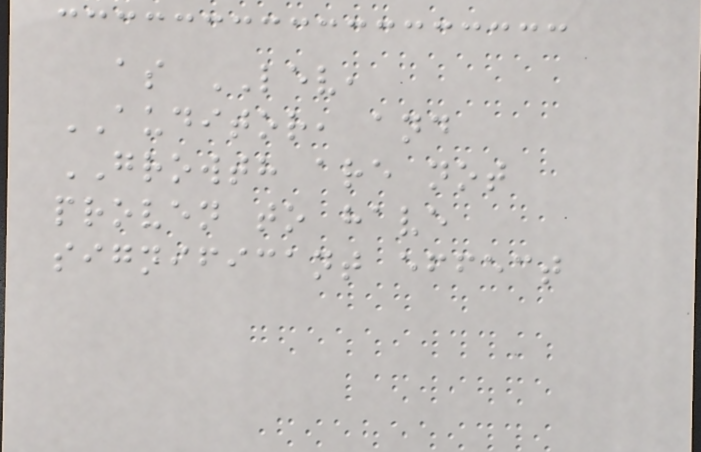as LEV,
AUDITOR, and
GROWTH are not
proven to have
significant effect
